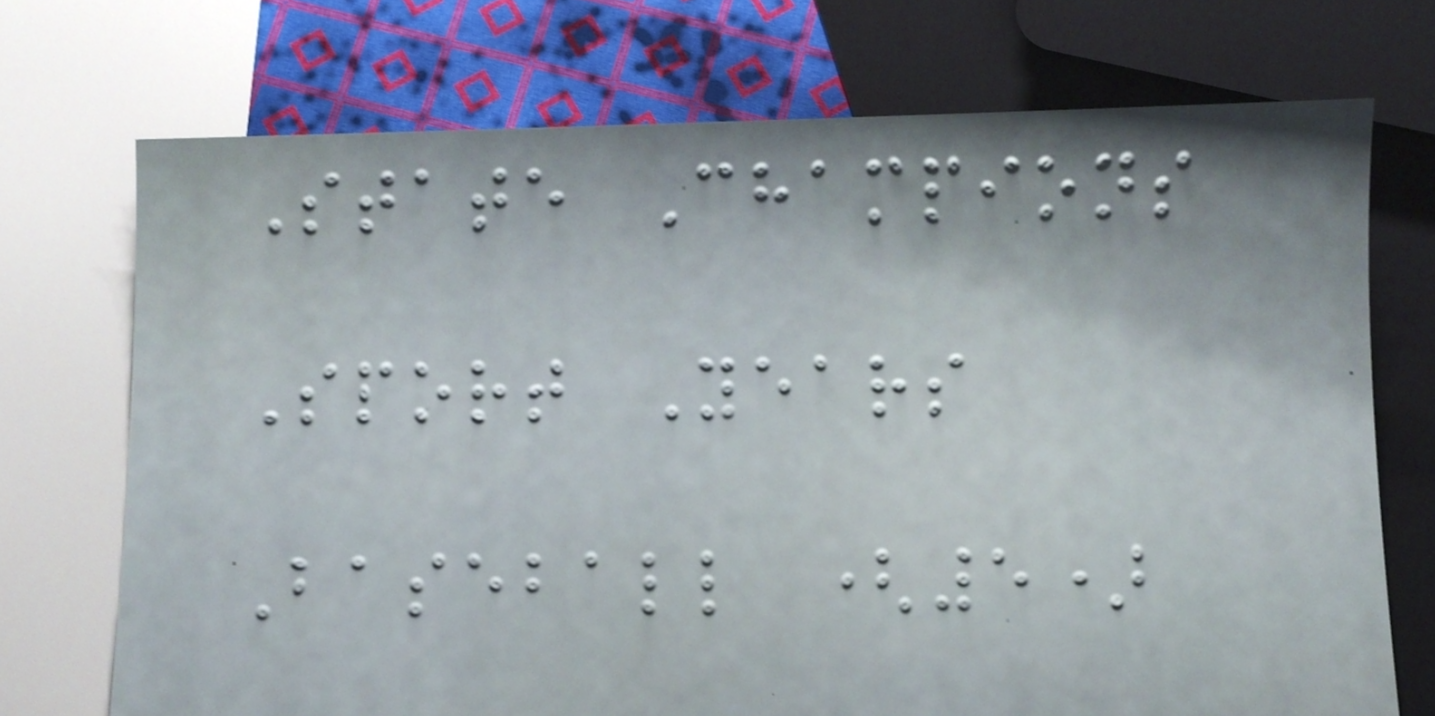State Champions
Sport Years
Baseball (5)
